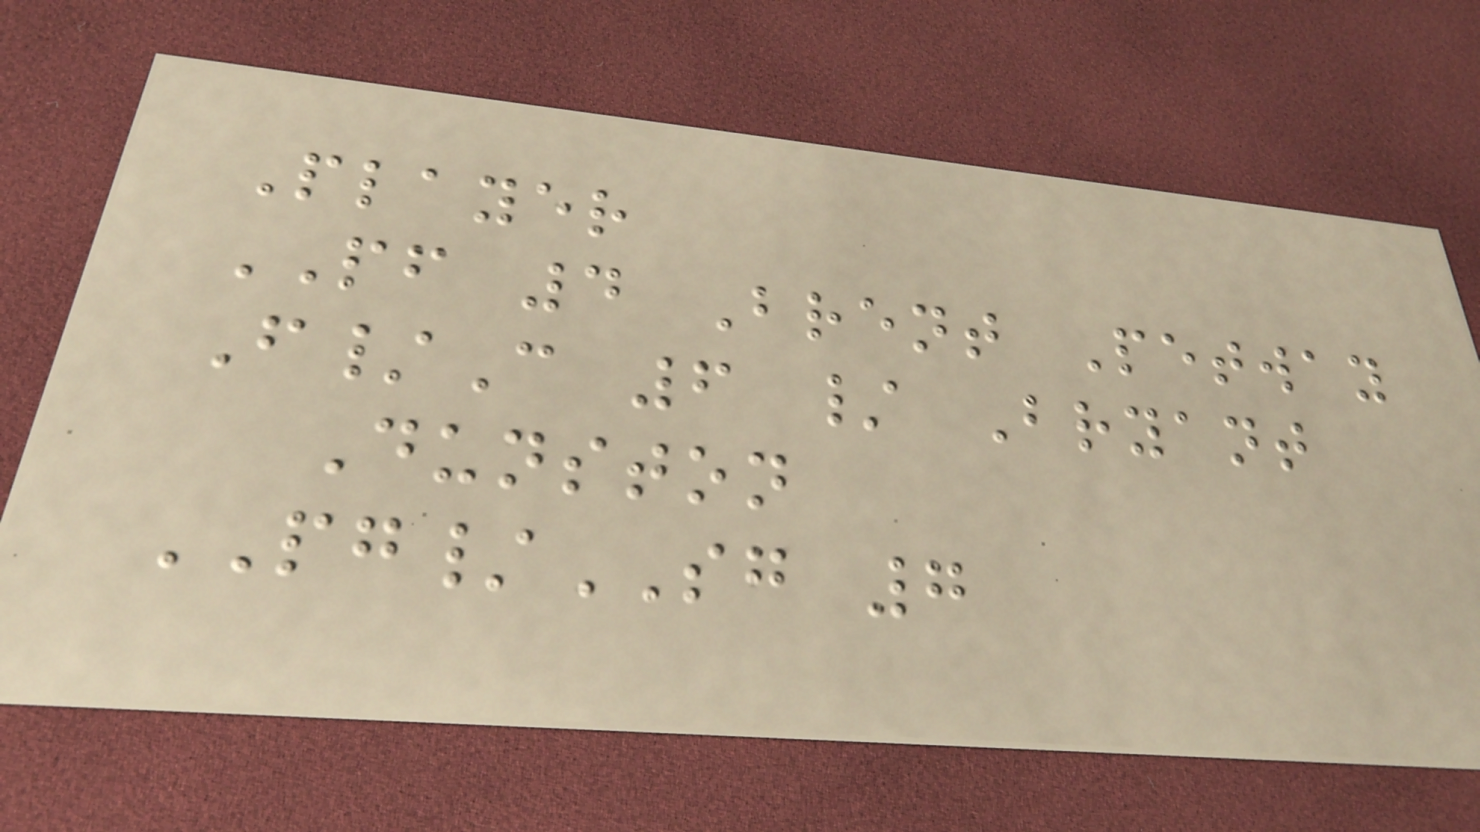Player
PF 4 Brent Petway
F/C 6 / Bryant
Dunston
PG/SG 7
